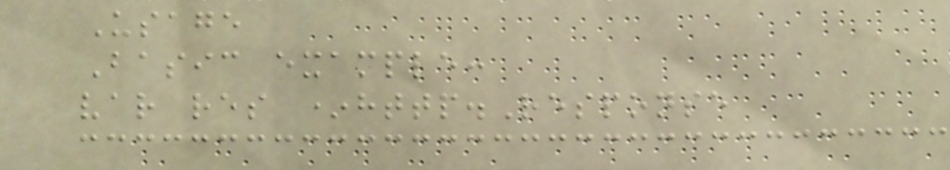Usage
Basic example:
var res *http.Response
